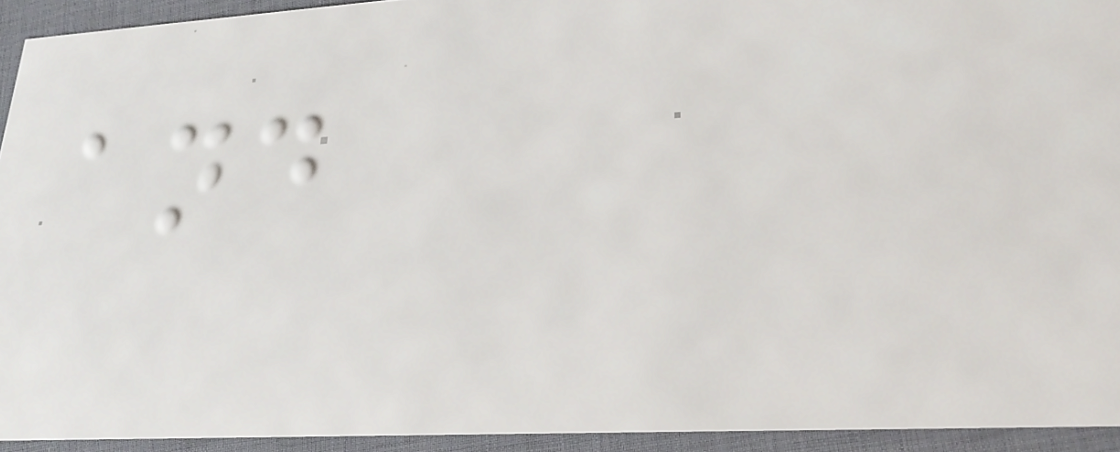and
